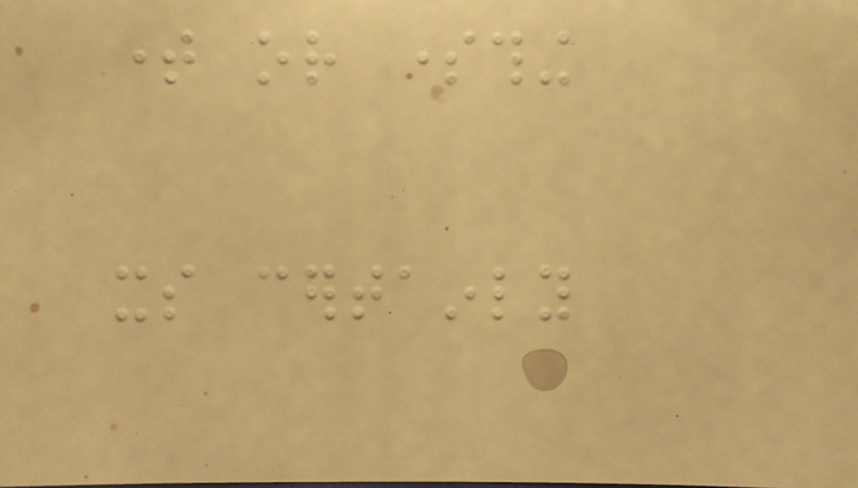time or something
its certainly
